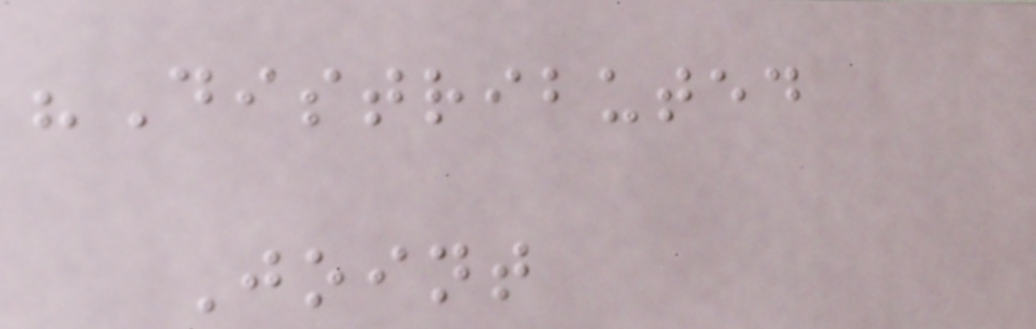"Distributed
Joint
